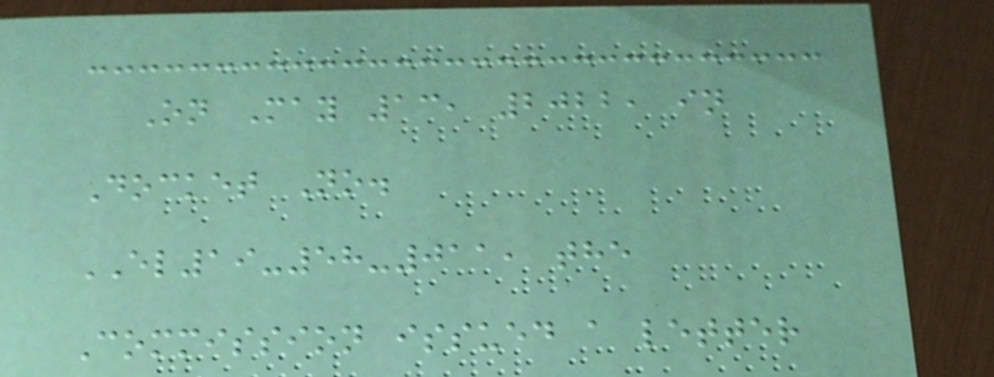On May 13, 2022, in
Docket No.
EL19-58-011, the
Commission issued a letter
